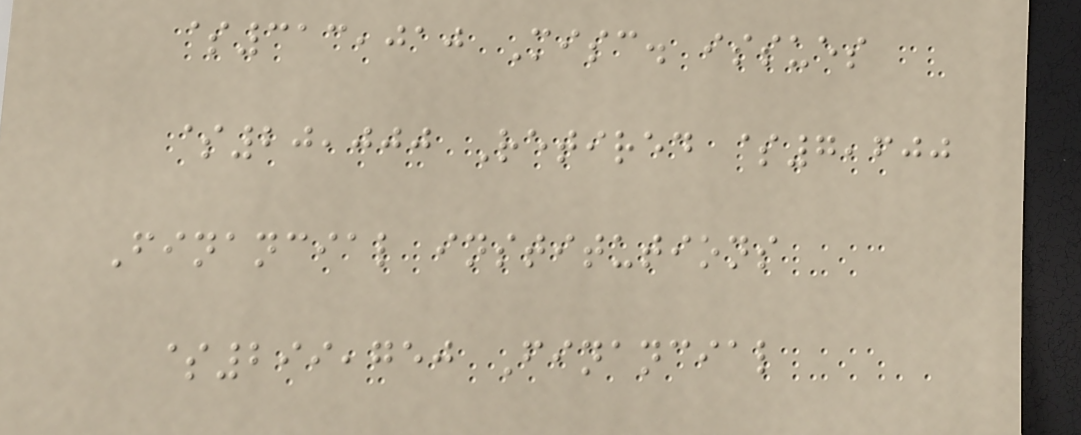$313,010 Misc. issues
$20,000 Retired $7,600
Financial institutions
$299,750 Financial
